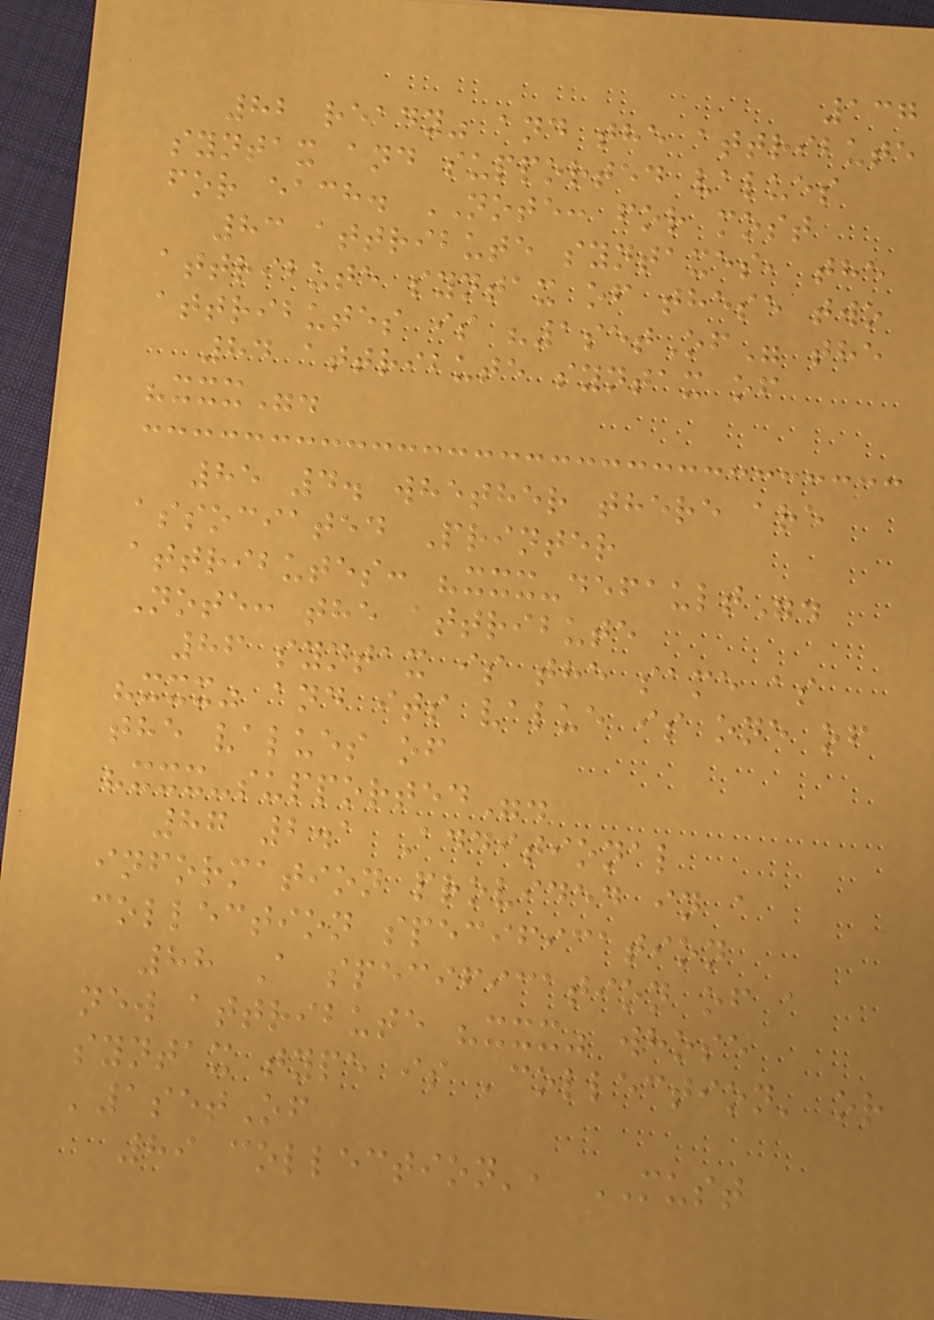137
82 ready" and the attribute
syntax and supported values
for each. NOTE: for most
83 attribute syntaxes, the
attribute syntax of these two
attributes is "1setOf" the
84 attribute syntax of
"xxx".
85 4. whether there are
associated Printer
attributes: "xxx-default".
Note: the attribute
86 syntax is the same as
"xxx" and its value is one of
the values of
"xxx-supported".
87 2.1 Additional
information provided in a
collection specification
88 A specification of a
new attribute "xxx" whose
syntax type is 'collection' or
'1setOf
89 collection', MUST
